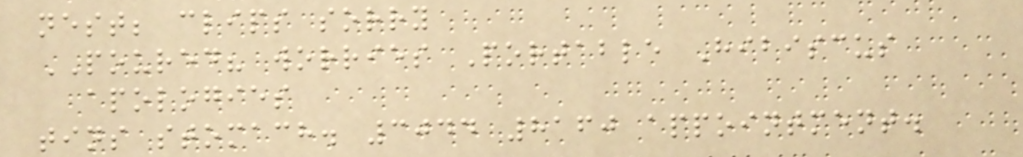nest; clips sorry
POURED? worries Portable Hibiscus
apologies
tins stomach. 3044 8160 appointment.
